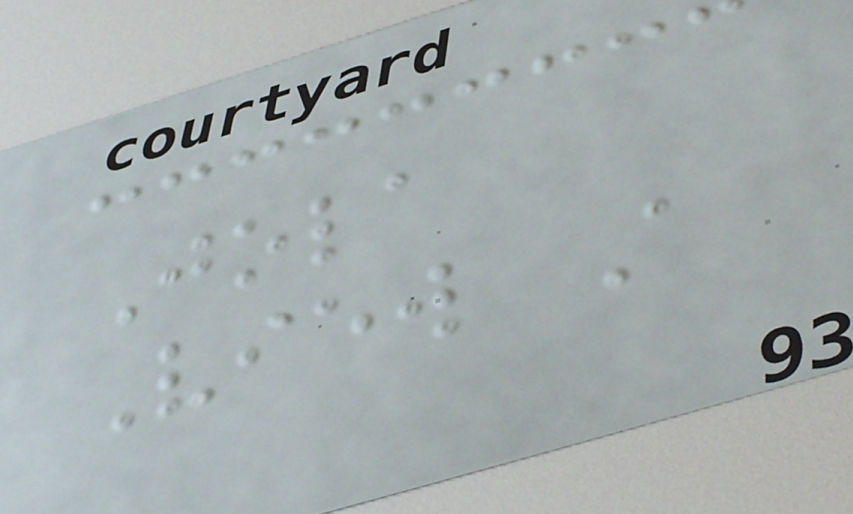Jola
View A
